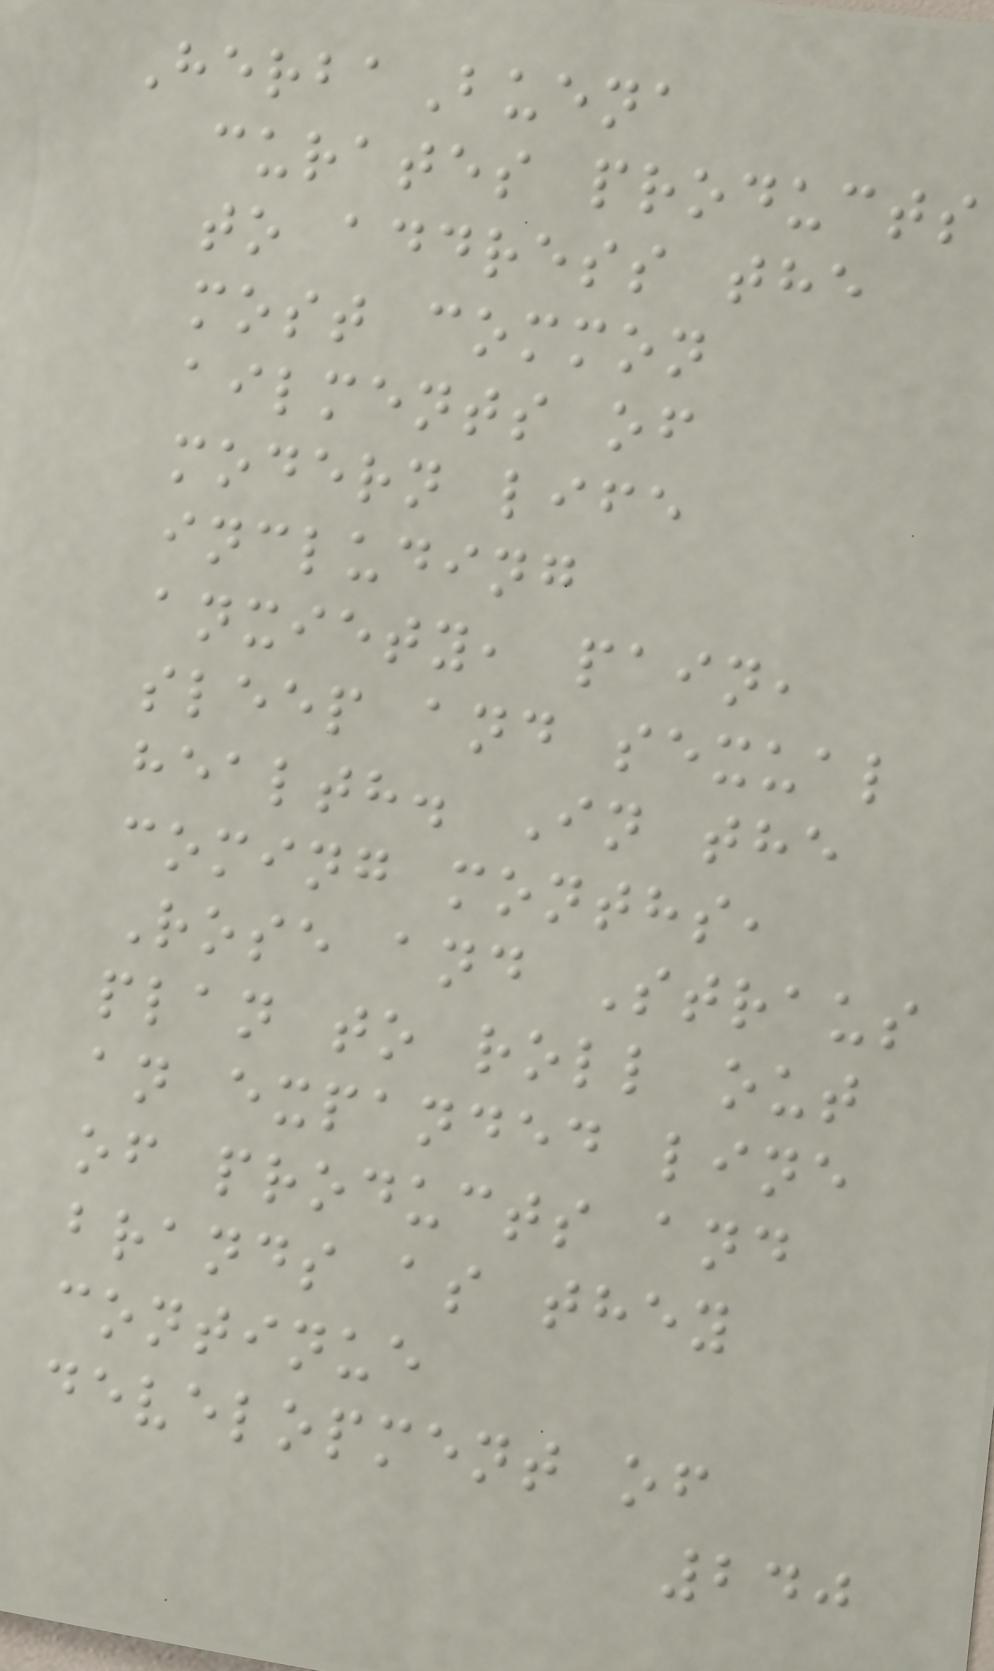HerbaBuena
curates products
to address the
most common
ailments of
modern life
including
anxiety, pain,
sleep and sexual
health. In the
coming months,
Rose and Straus
plan to roll out
an expanded line
of products and
brands as they
continue
development of
240
